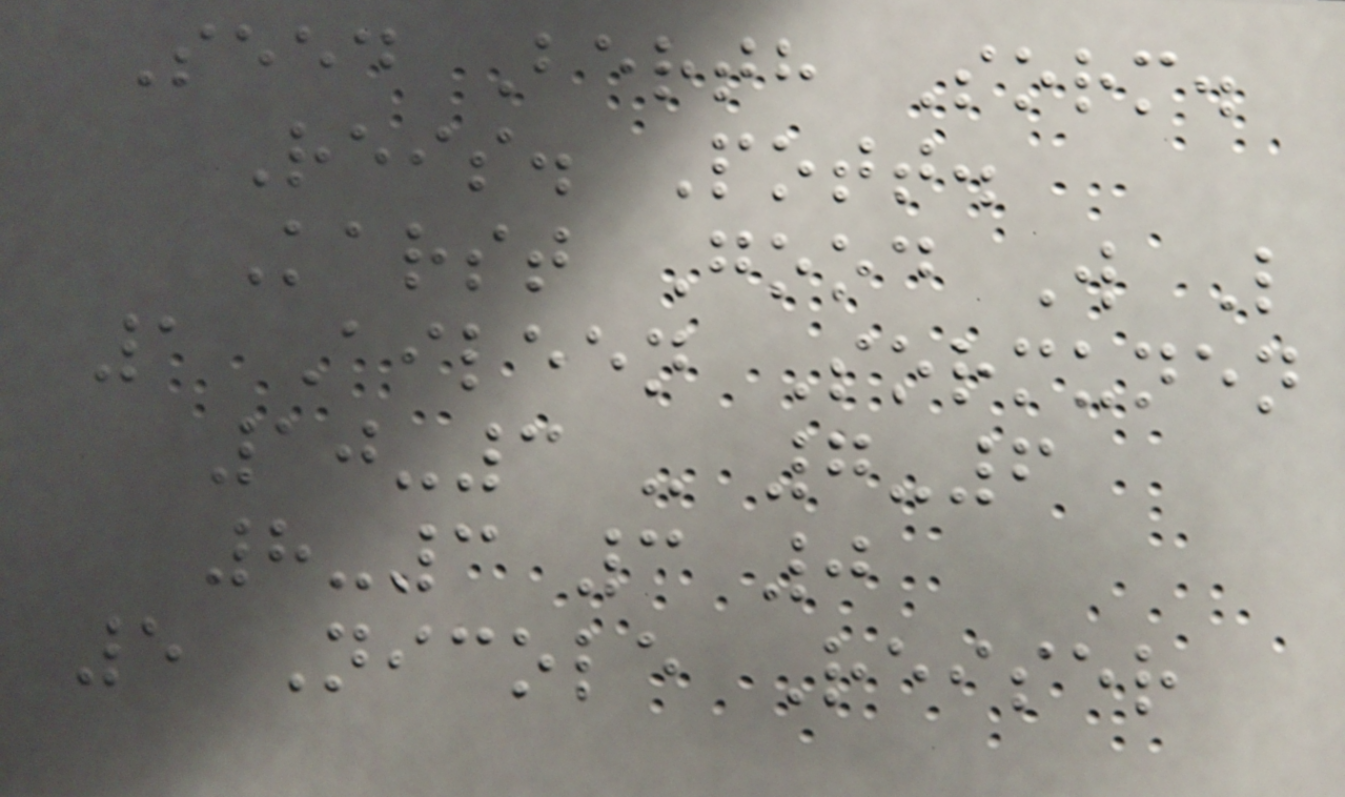Seed Berth Sorm.
Reis. Pott.
Karst Good W L
1 Aileen Sormunen
10-3 - 7-6
8-3 3 0
5 Nicole Reiser
